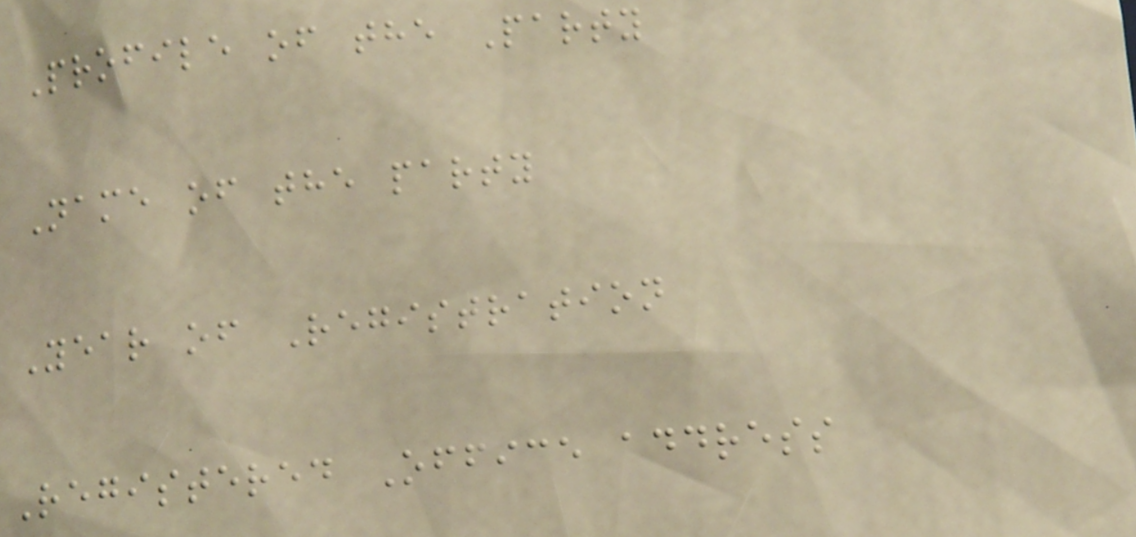Profile of the Party
Name of the party
Year of Registration
Registered Office address
